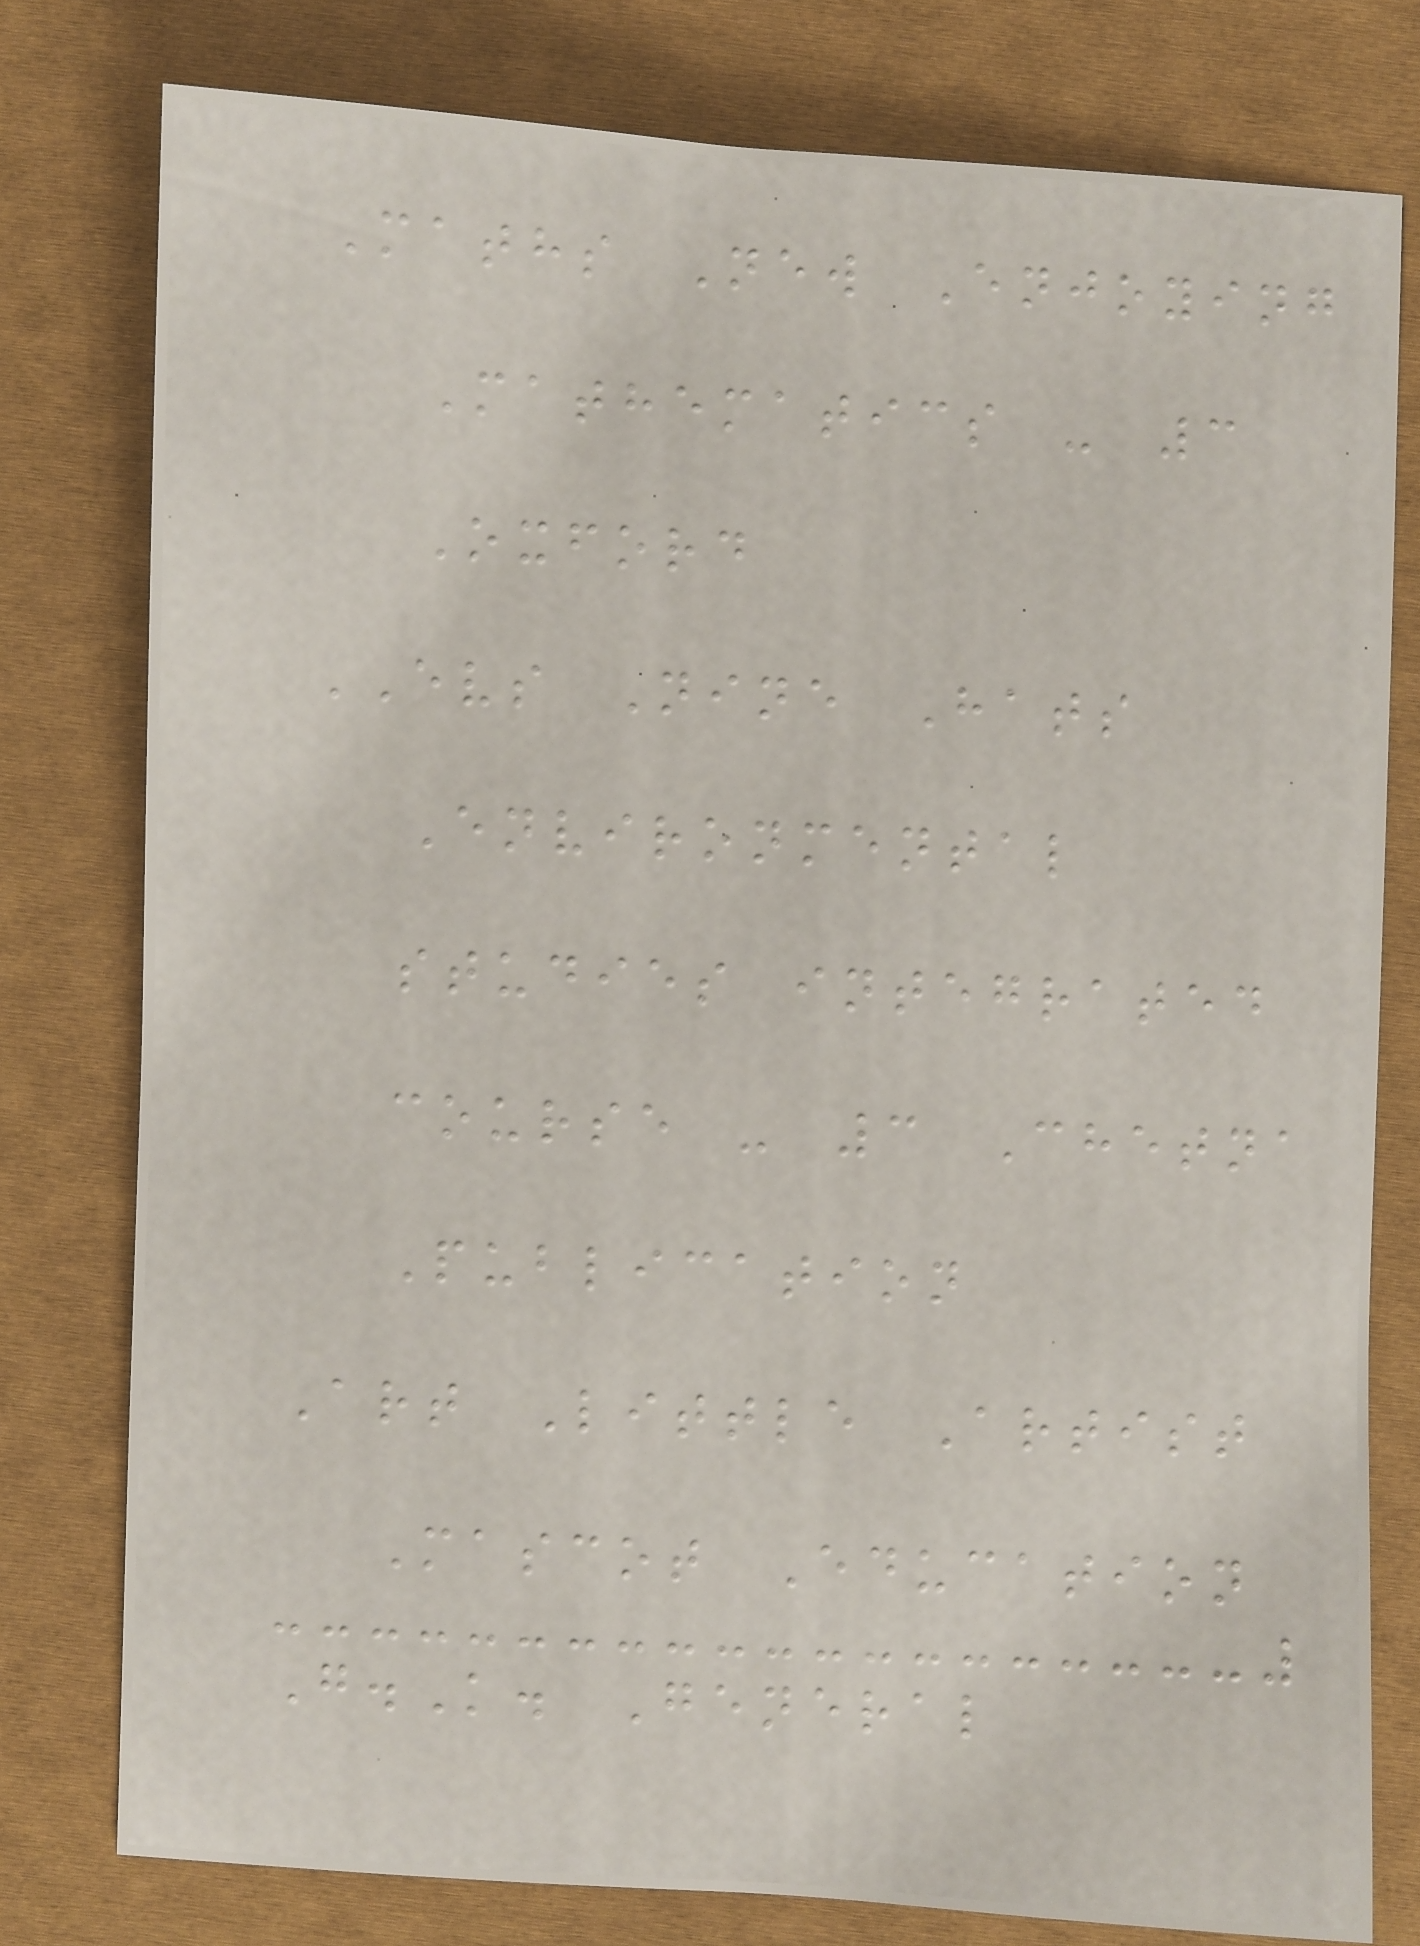Maths New Enjoying
Mathematics - 3
Oxford
EVS Nine Hats
Environmental
studies integrated
course - 3 Chetna
Publication
Art Little Artist
Mascot Education
G.K. General
